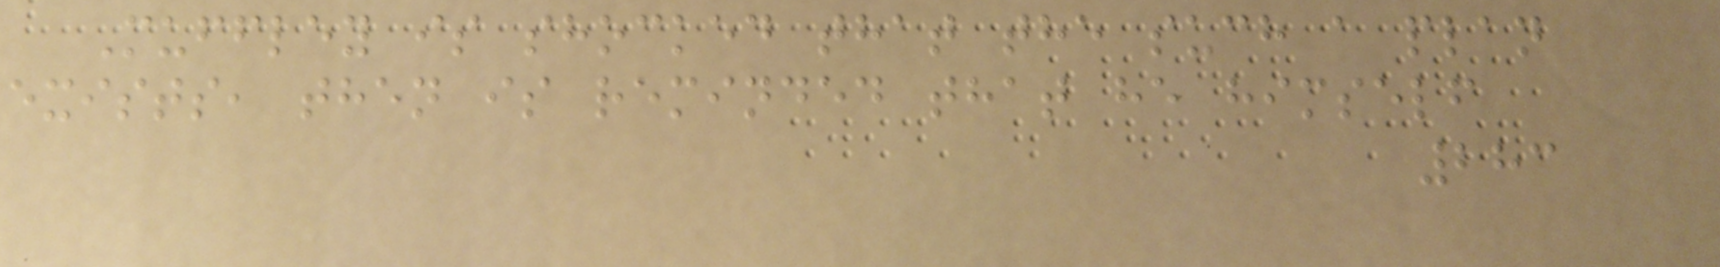Muffley is shocked that the such a plan
exists, then is reminded that he himself
283
